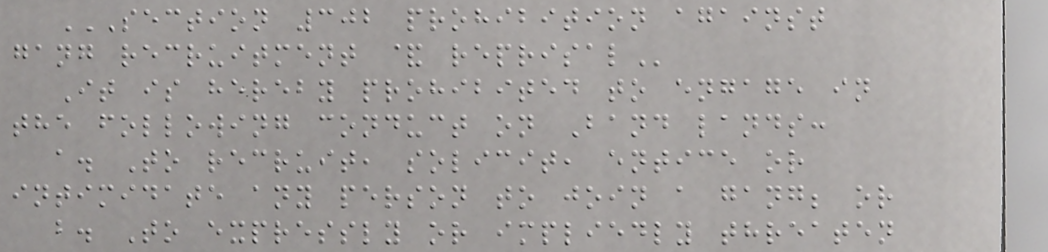SECTION 302 PROHIBITION AGAINST
GANG RECRUITMENT & REPRISAL
It is hereby prohibited to engage in
the following conduct on Band lands:
a. To recruit, solicit, entice or
intimidate any person to join a gang; or
b. To expressly or impliedly threaten
